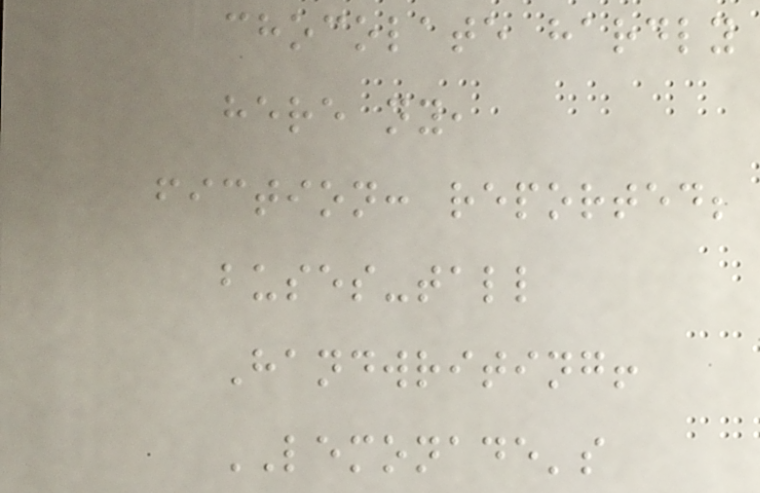chocolate hardly
here ny,
fiction: reported;
buses-tall
Handwriting!
LEMONADE's
